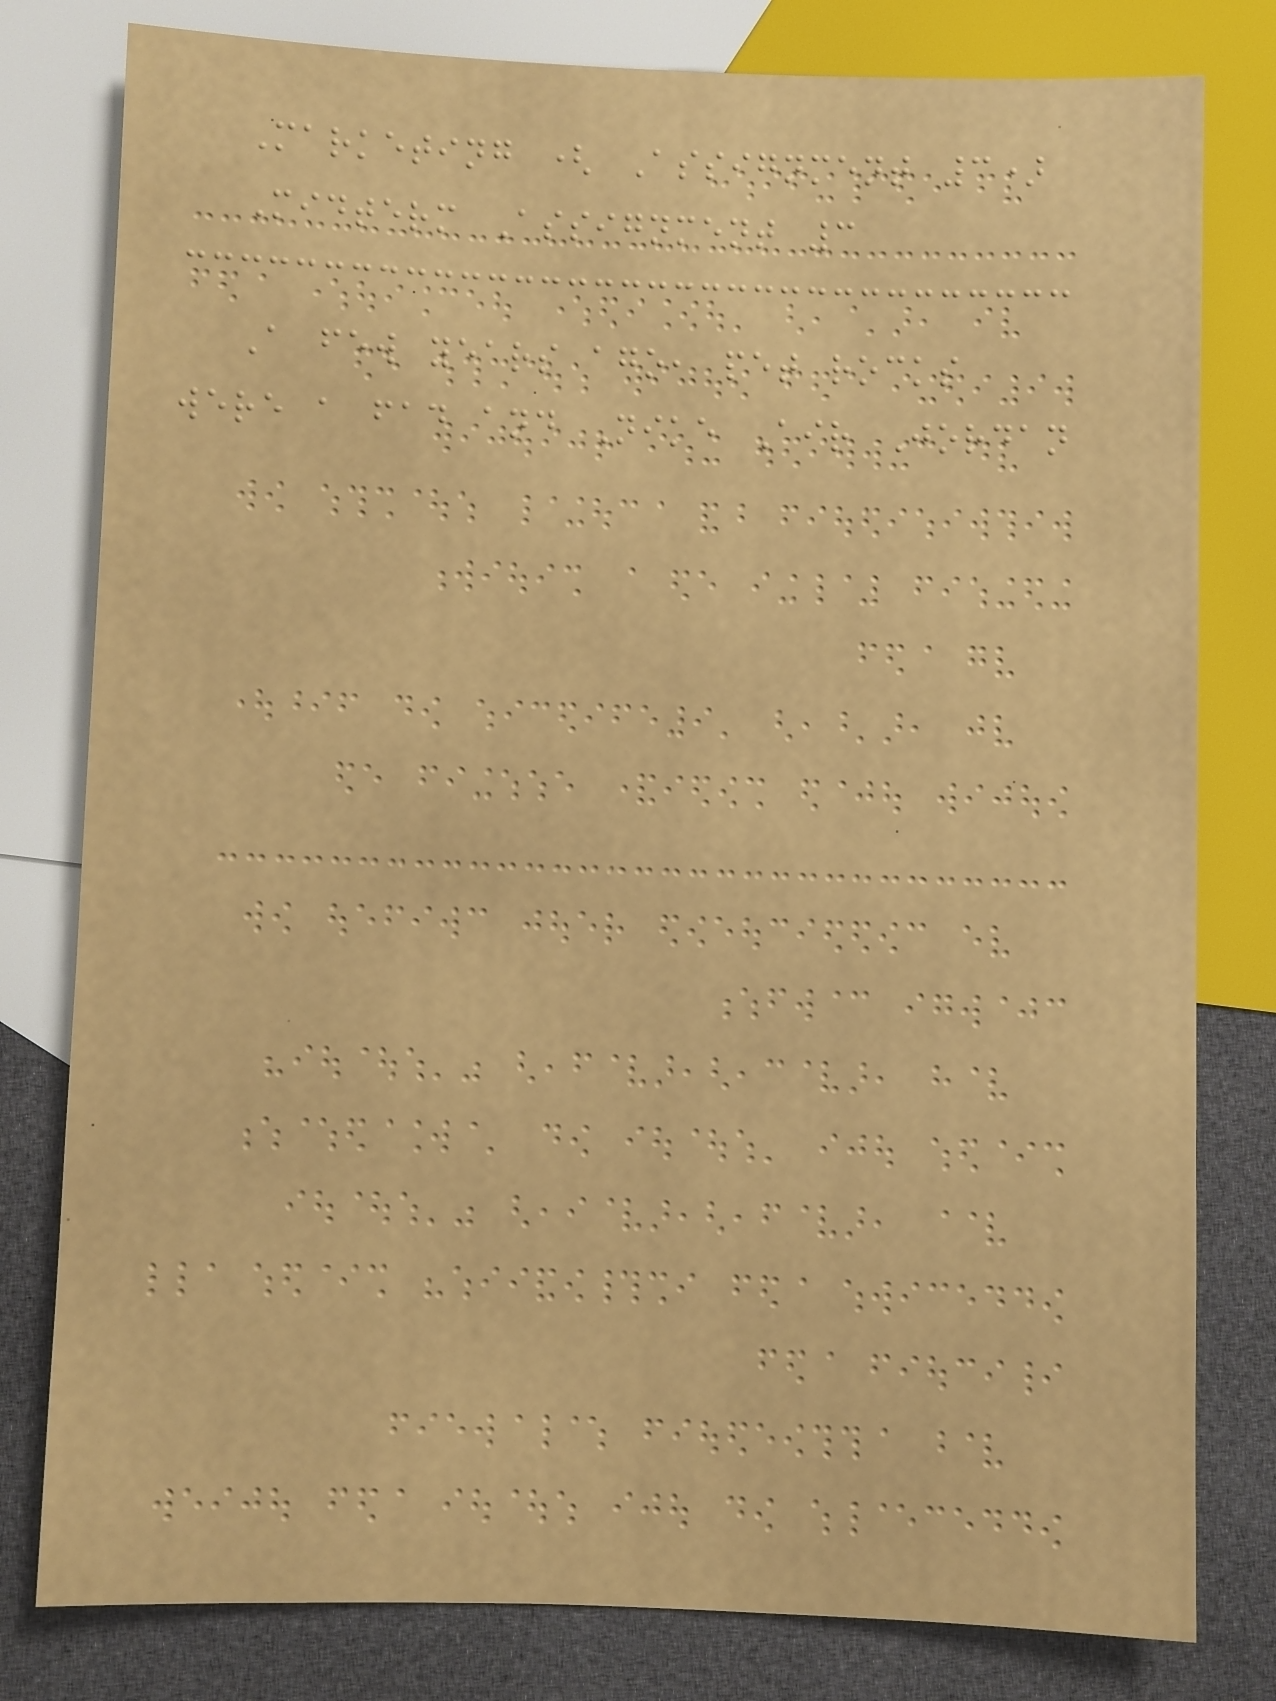Marketing ( Assignment 3)
Midterm Assignment 3
A few years ago, pet rocks
were a fad and Nike Air Jordan
